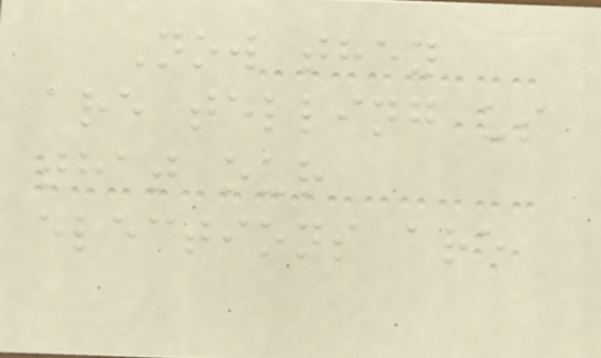Now they
are telling us
that our
elections are
